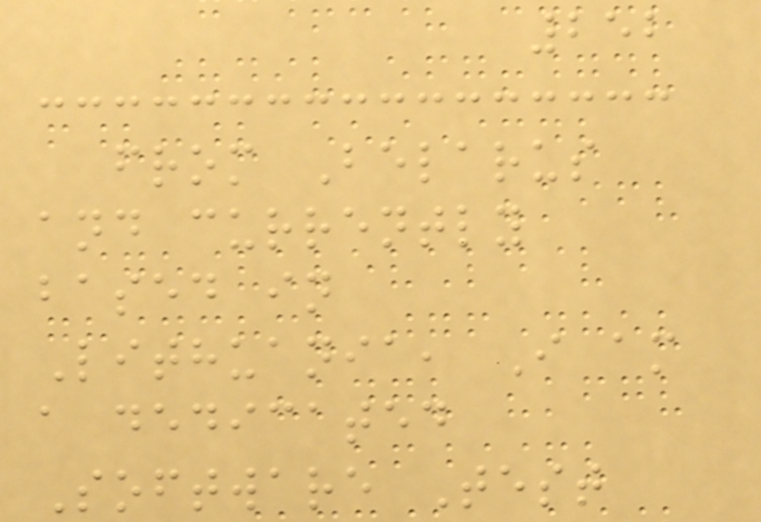252
from Belarus
and currently
based in
Lithuania, I am
a dedicated
Software Test
